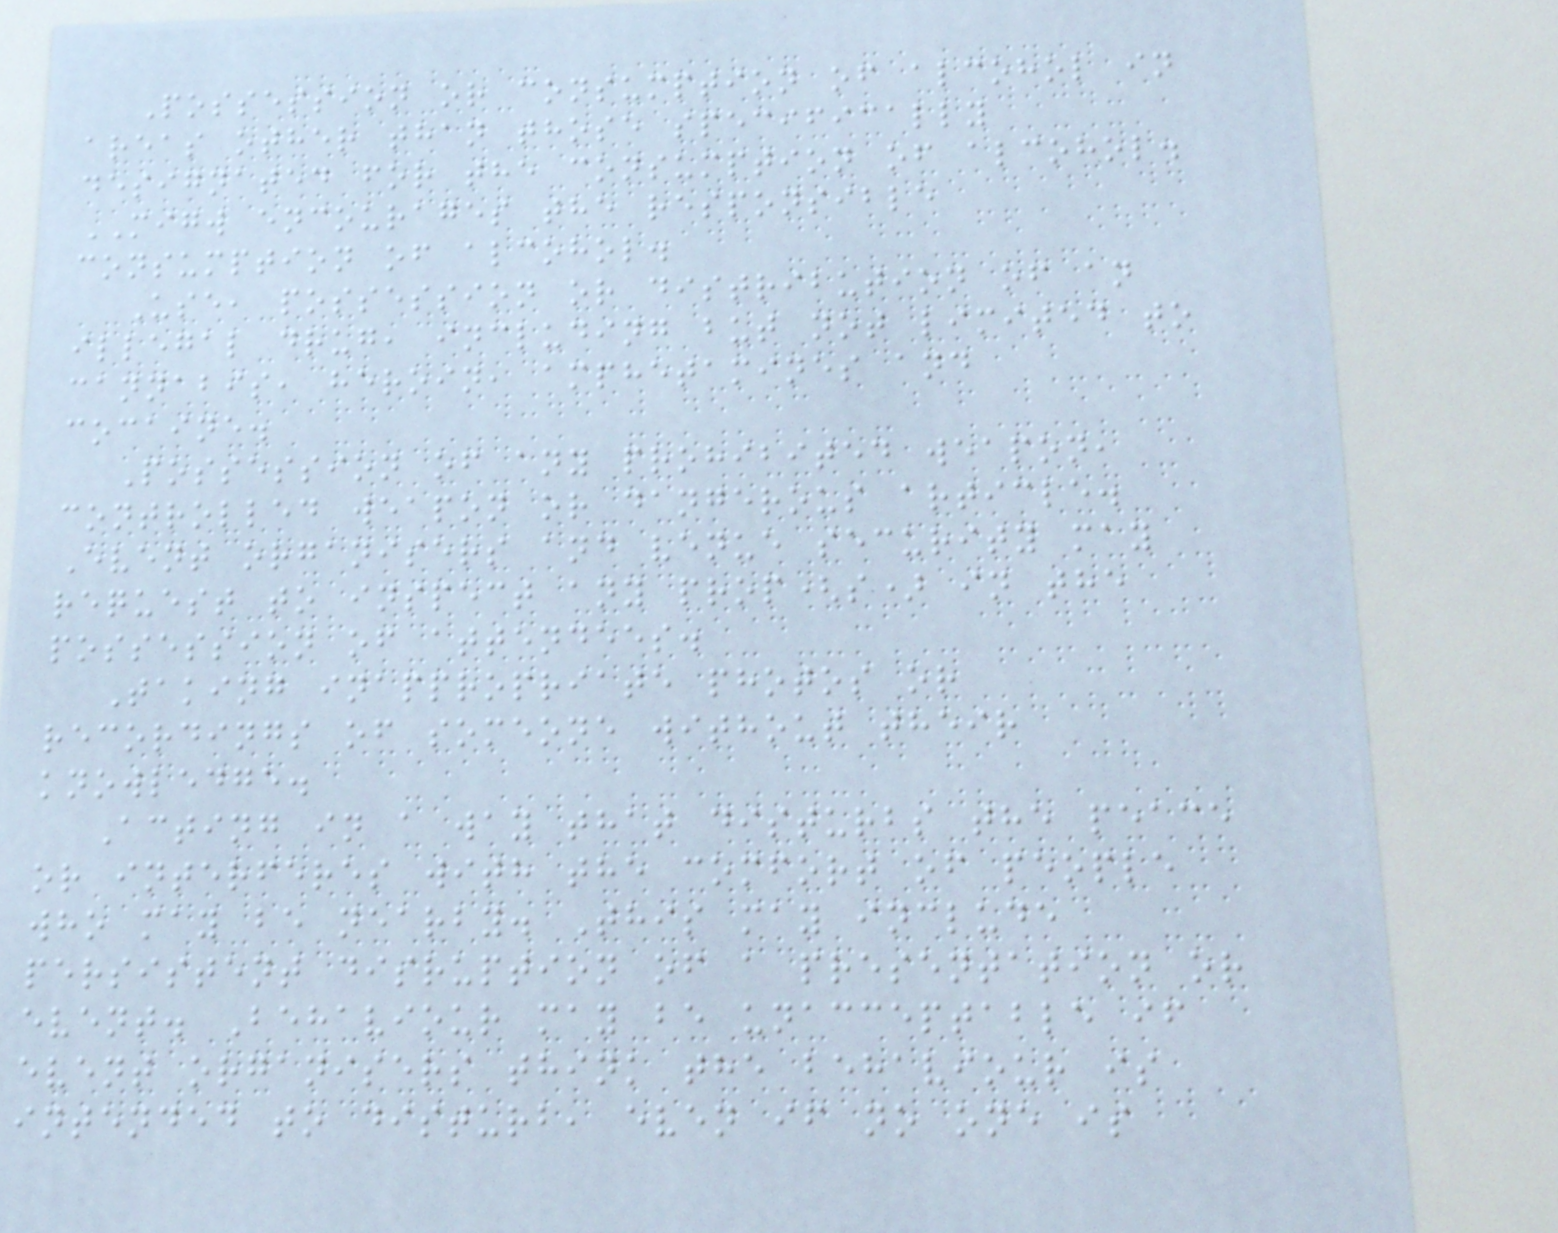Possession or consumption of alcohol in
areas other than those specifically
designated for the consumption of alcohol.
MIGW encourages the responsible
consumption of alcohol.
Use, possession or distribution of an
illegal drug, including but not limited to
cannabis, heroin, amphetamines and
cocaine.
Possession of any prohibited weapon,
controlled weapon or dangerous article.
Event organisers and venue security may
request to inspect any prop(s) in the
possession of attendees.
Taking inappropriate photos or
recordings of someone without their
knowledge.
Acting in a way that disturbs the peace
or interferes with the comfort of people
who may be nearby. This may include
persistent disruption of a presentation or
event. Behaviour may be unacceptable if
event organisers think the behaviour is
intended to disturb, even if no one is
